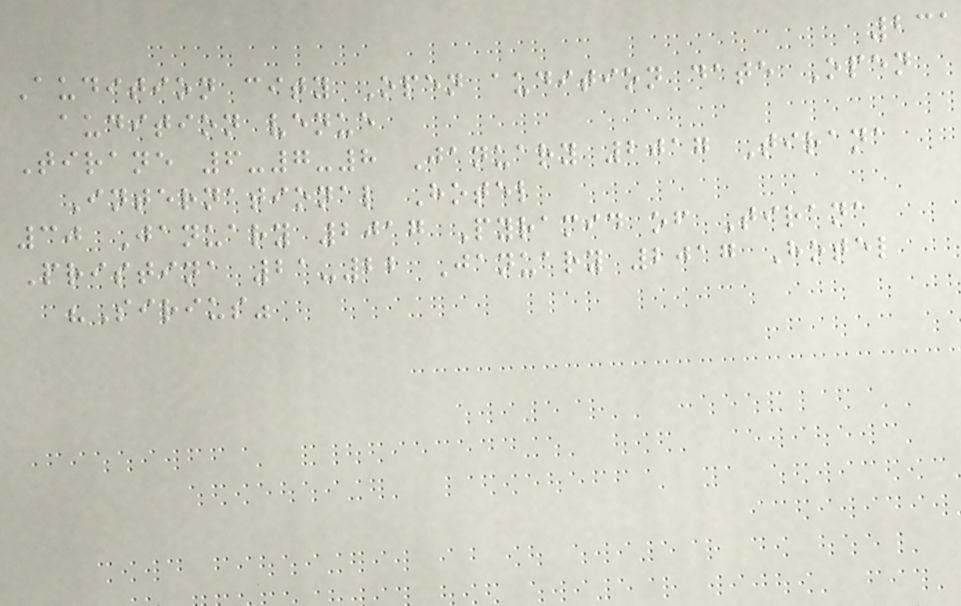231
Audition city Open audition date Open
audition venue
Tirane 6-7-8 January 2017 Tirana
International Hotel
30 January 2017 Pyramid of Tirana
Pristina 21-22 January 2017 Hotel
"Sirius"
